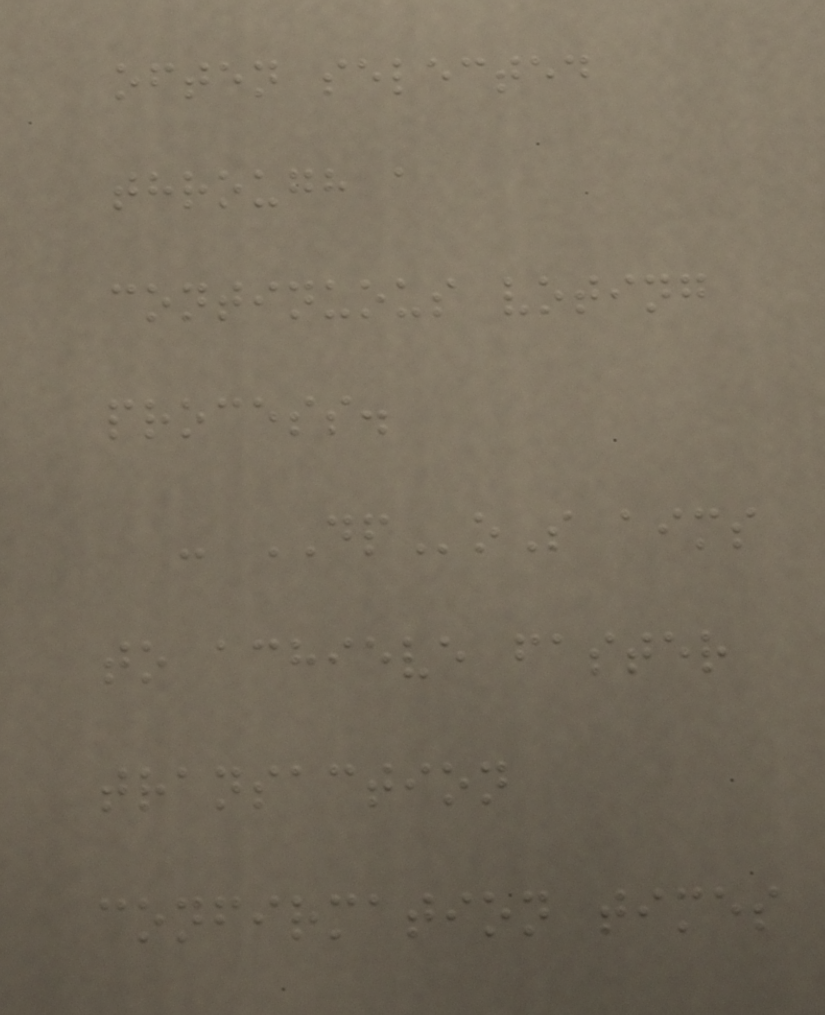often selected
through a
continuous voting
process.
- DPoS aims
to achieve faster
transaction
confirmation times
